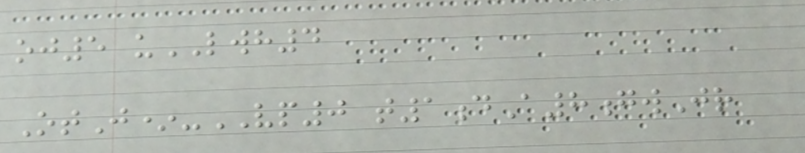oj5 uLWH4
OtJ*-VP0 t1dA8gwJr
